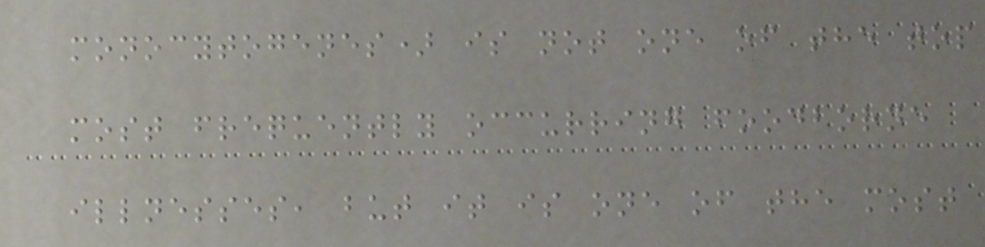monocytogenes) is not one of the top
most frequently occurring foodborne
illnesses, but it is one of the most
